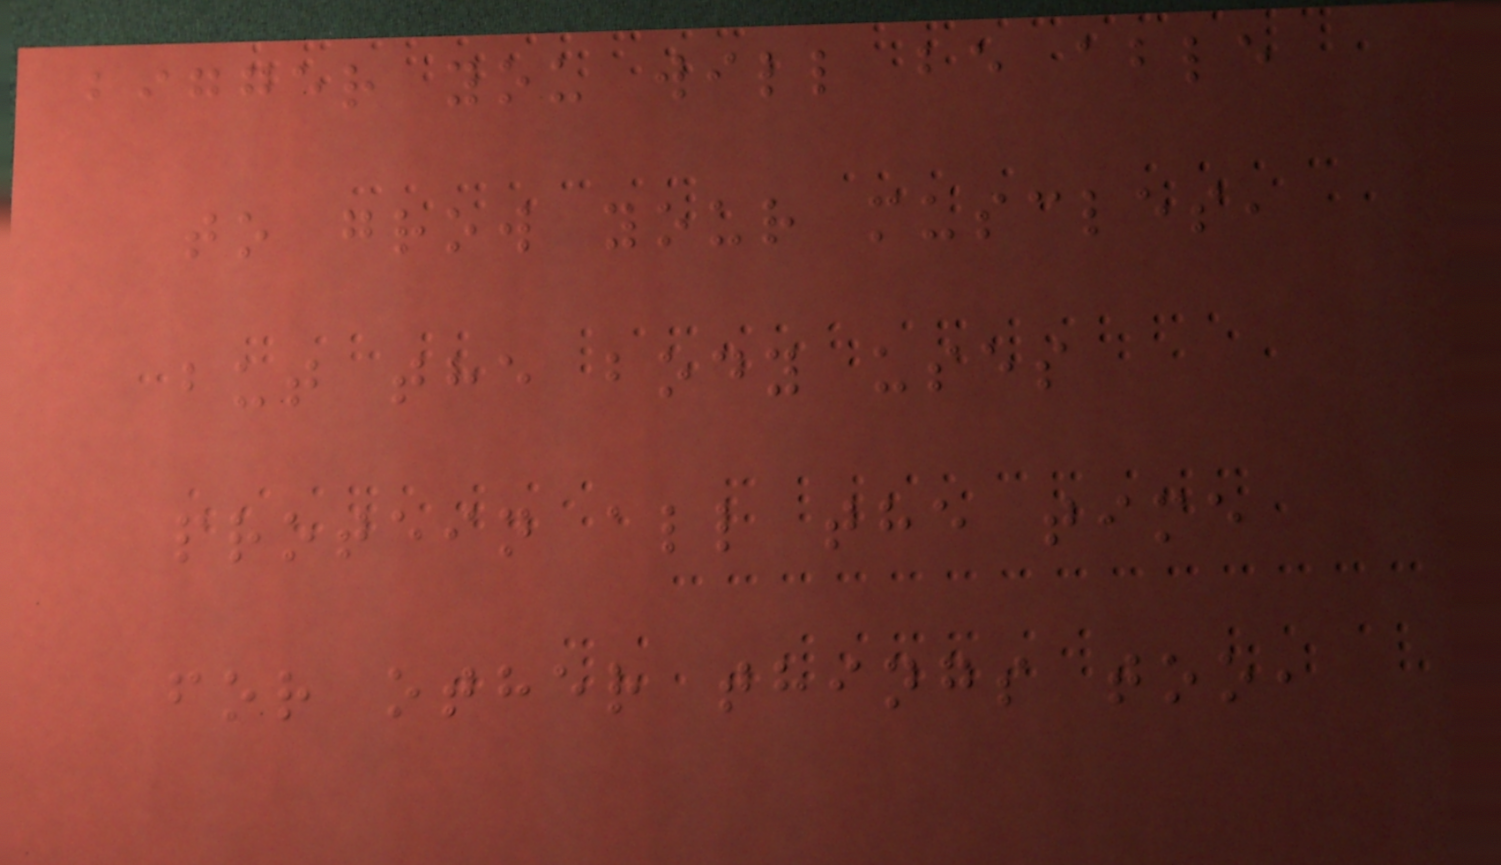bigger you will be able
to grow your muscles,
but the body uses
protein all the time
for other things too,
